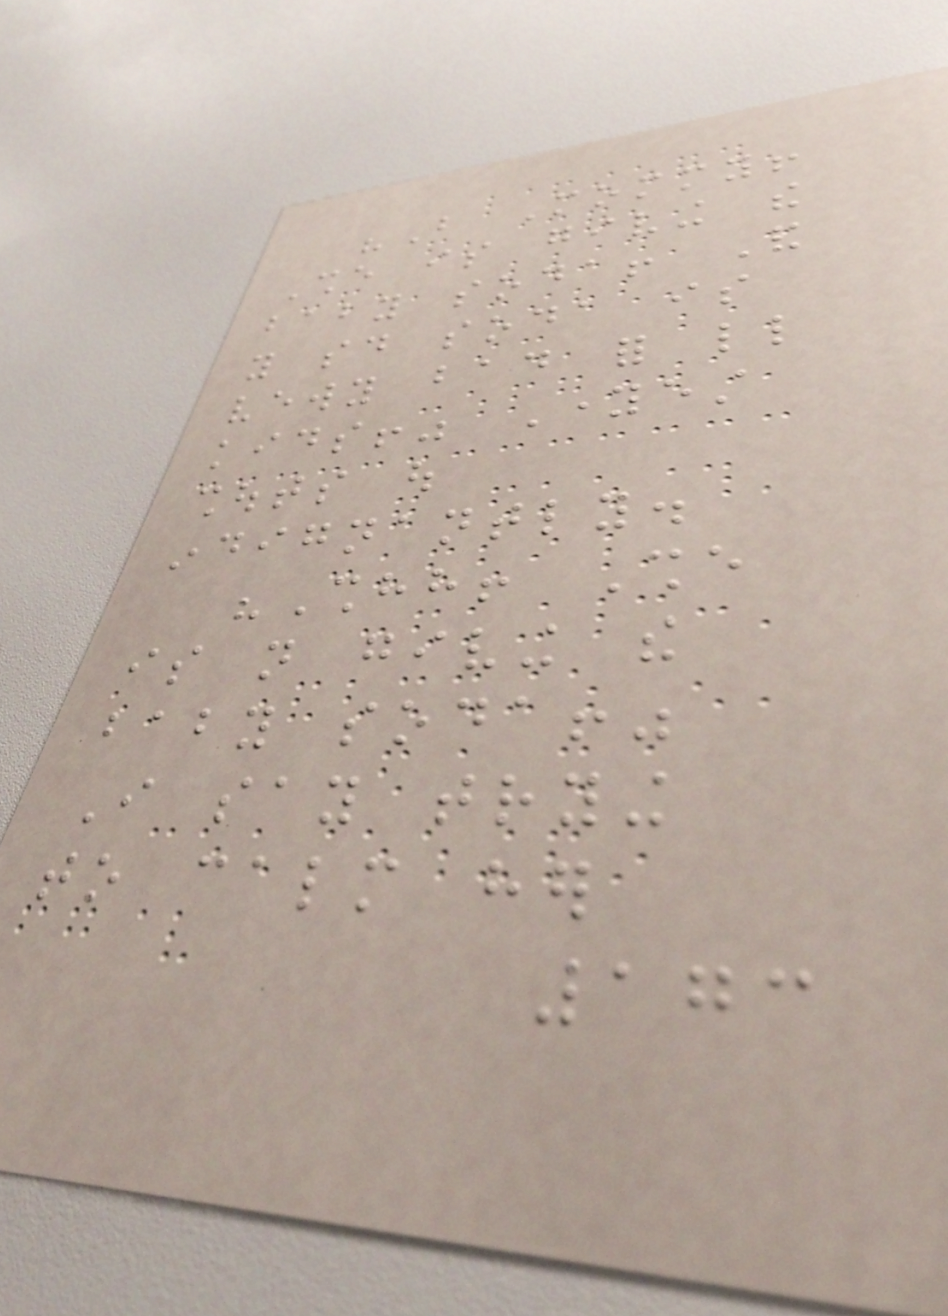"But Mommy!
She is giving the
baby soda! And
you said soda is
vewy bad for little
kids!" Youngest
shouts out
indignantly.
"Shhh! She
is not giving the
baby soda!"
I say trying
to calm her
173
